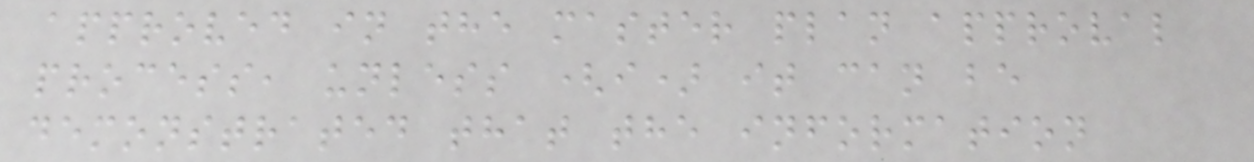approved in the master plan approval
process, unless (i) it can be
demonstrated that the information
